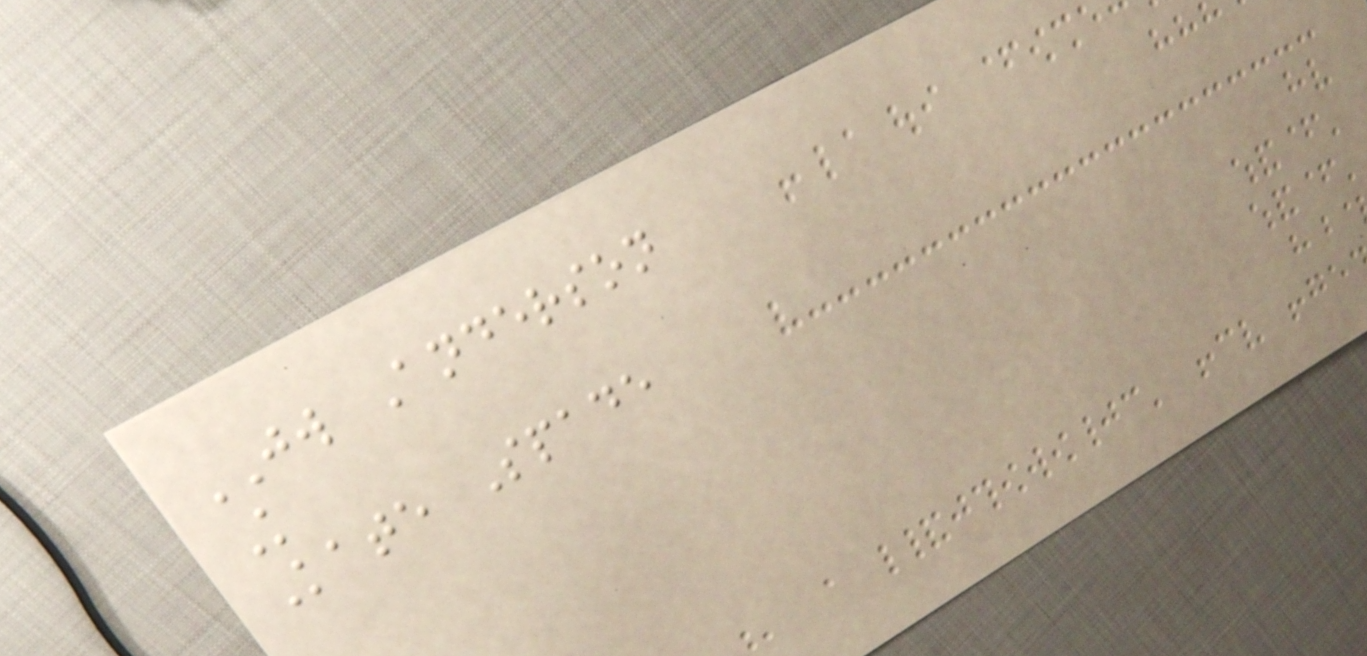JW Anderson
K
Kate Spade
